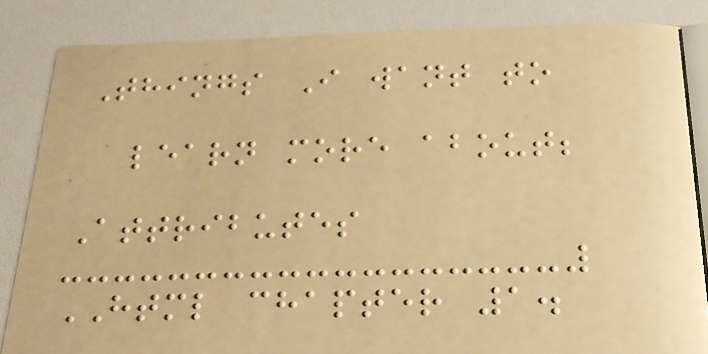Things I want to
learn more about;
Attributes
HTML chapter 1.
